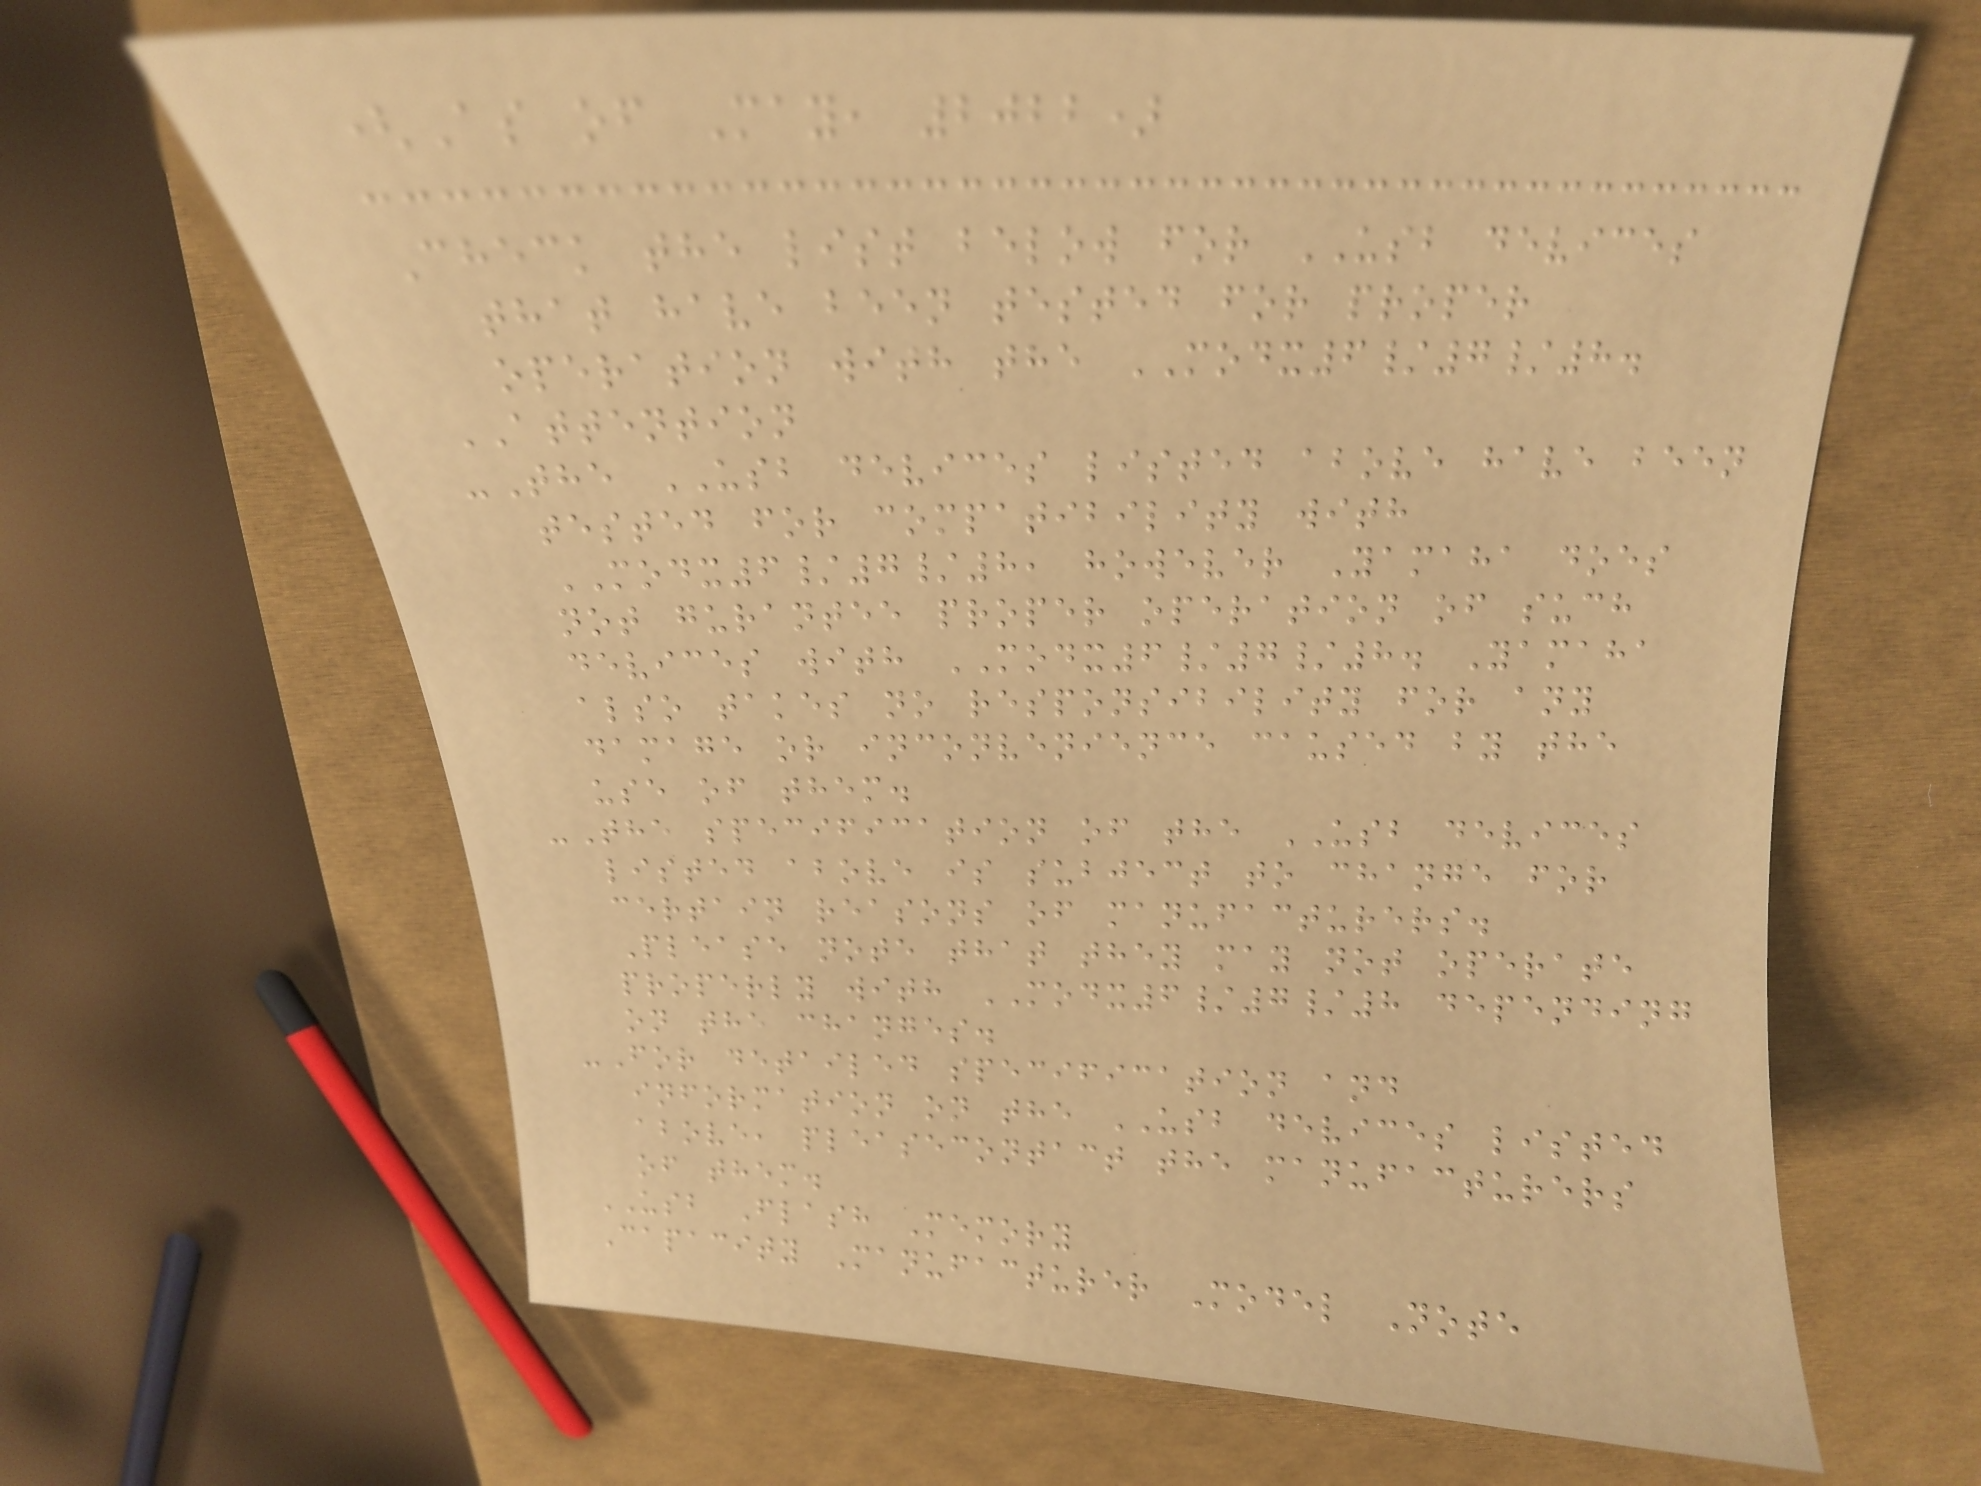(As of May, 2022)
Check the list below for USB devices
that have been tested for proper
operation with the MODX6/7/8.
ATTENTION
-The USB devices listed above have been
tested for compatibility with
MODX6/7/8, however Yamaha does
not gurantee proper operation of such
devices with MODX6/7/8. Yamaha
also takes no responsibility for any
damage or inconvenience caused by the
use of them.
-The specification of the USB devices
listed above is subject to change for
certain reasons of manufacturers.
Please note that they may not operate
properly with MODX6/7/8 depending
on the changes.
-For detailed specification and
information on the USB devices listed
above, pleasecontact the manufacturers
of them.
USB Flash Memory
Capacity Manufacturer Model Note
